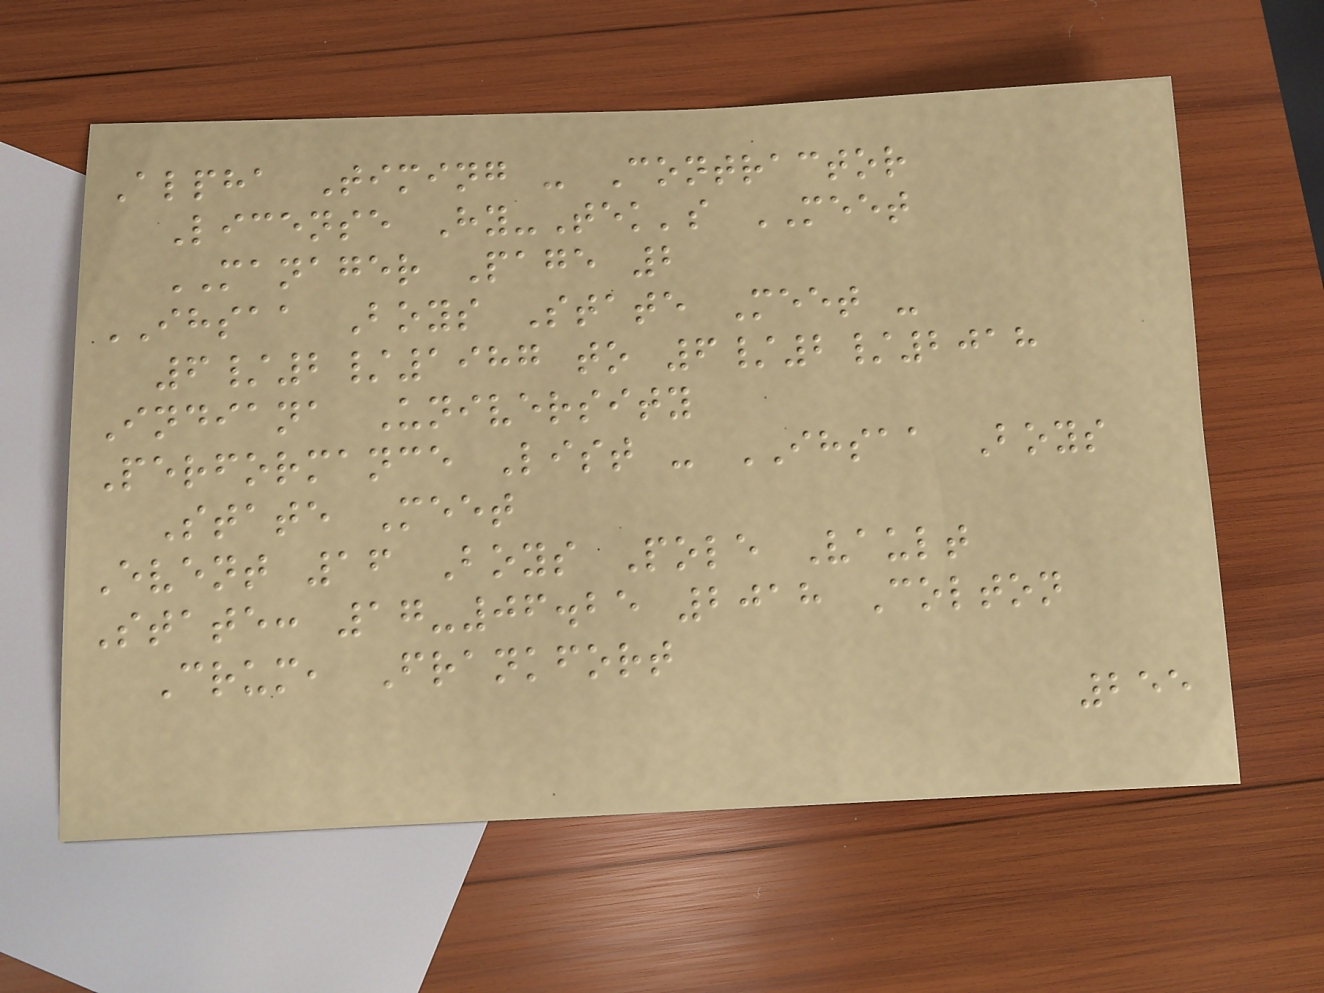Alpha Timing - Contractor
License Hy-Tek's MEET
MANAGER Page 2
IHSAA Boys State Meet -
6/2/1987 to 6/2/2018
Indiana University
Performance List - IHSAA Boys
State Meet
Event 16 Boys Pole Vault
State: 17-06.25 2018 Colton
Crum, Frankfort
255
